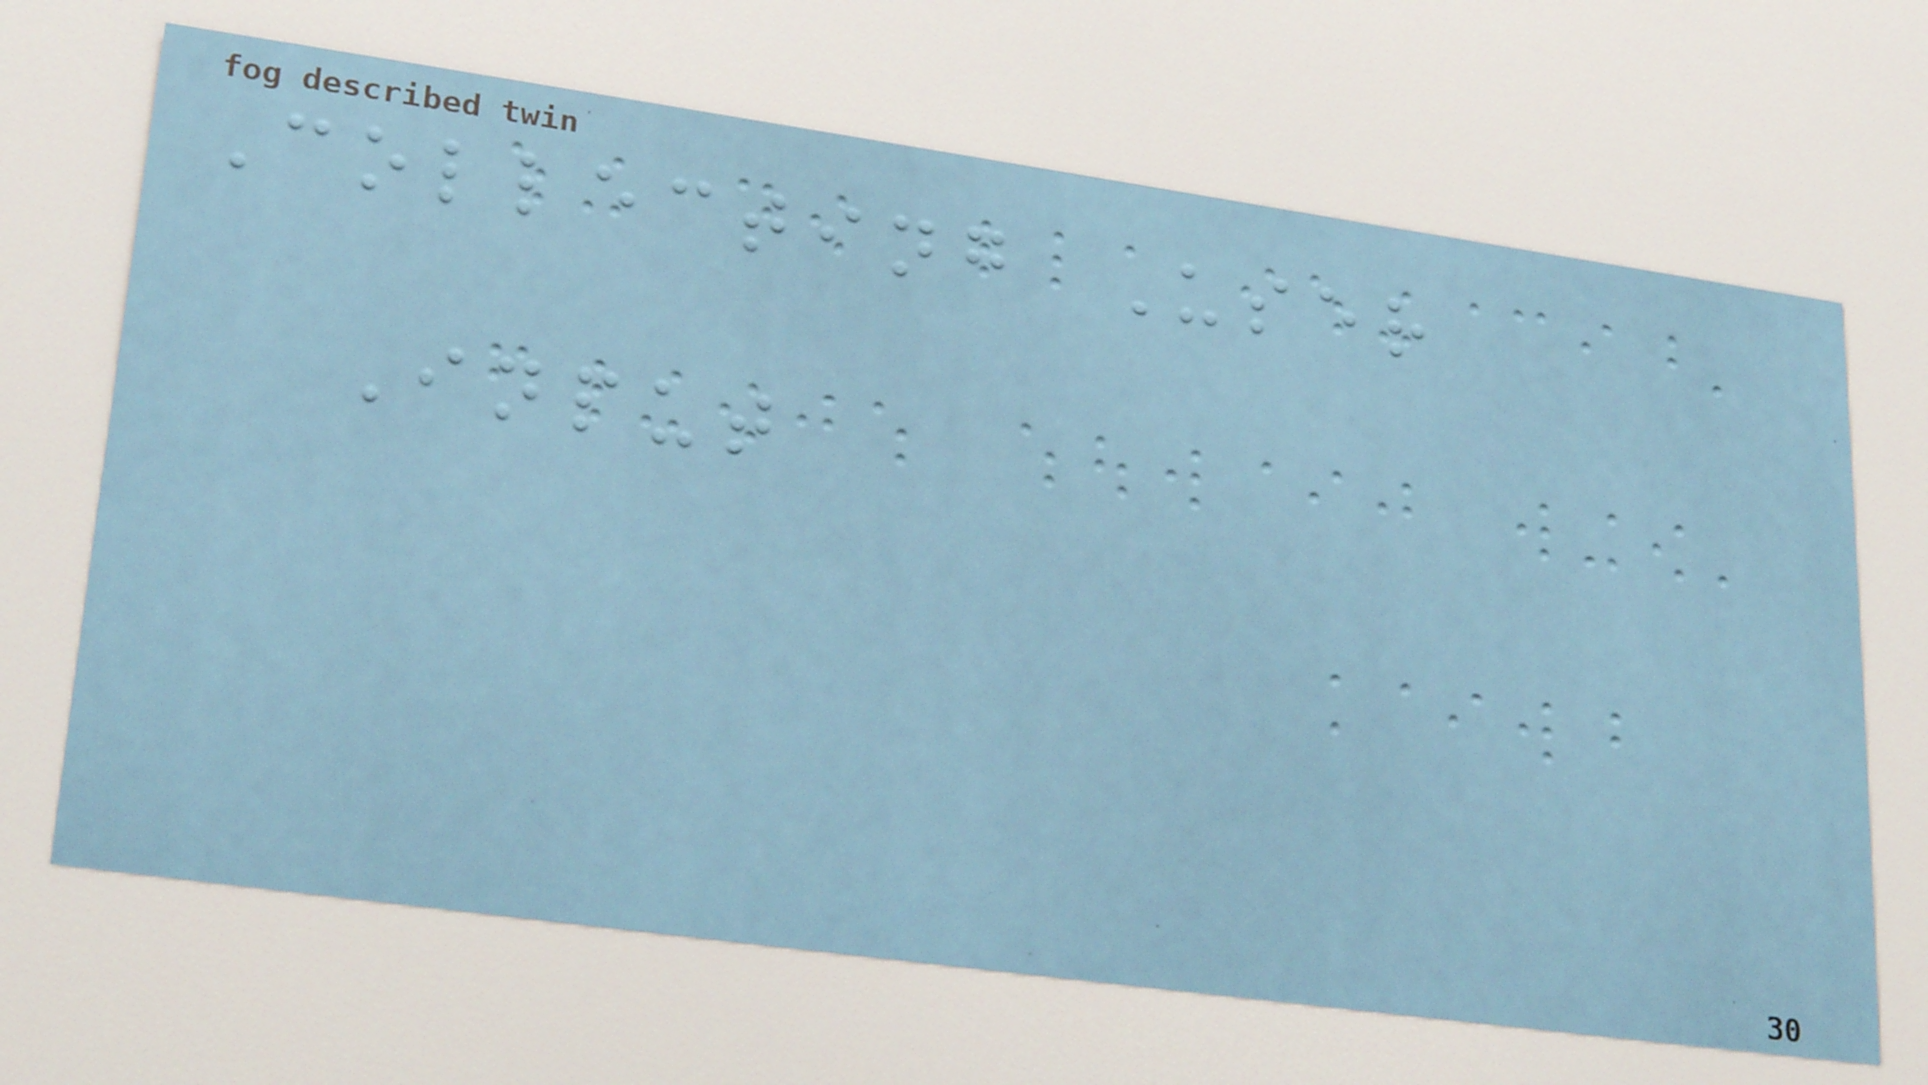Collecting User
Input
